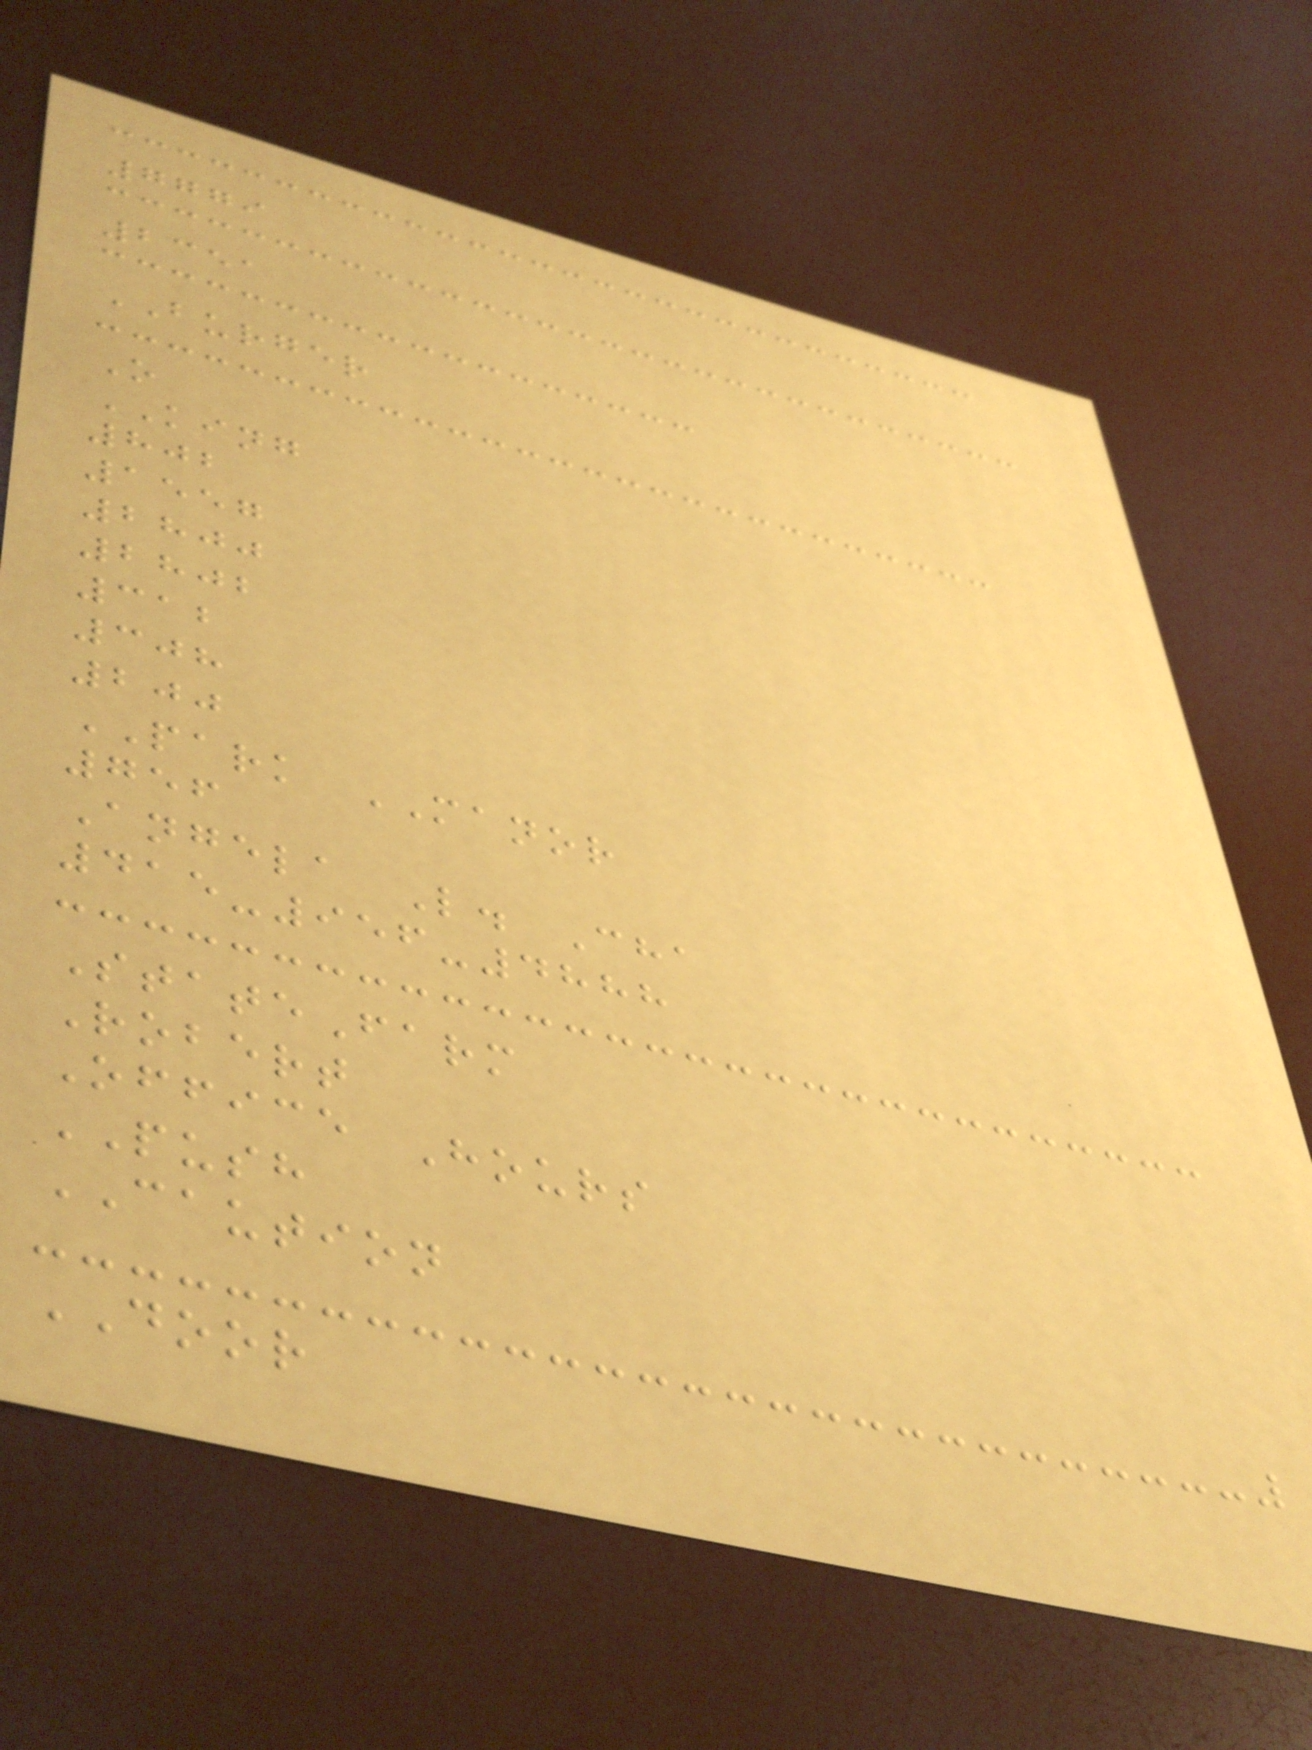7779
2351
BURGER
O
KING
802
1557
2800
2802
312
308
200
PARK MANOR
756
Angela L. Cha
415-956-4888
StateFarm
Robert
Office Hours
PUSH
CAUTION
DOOR
